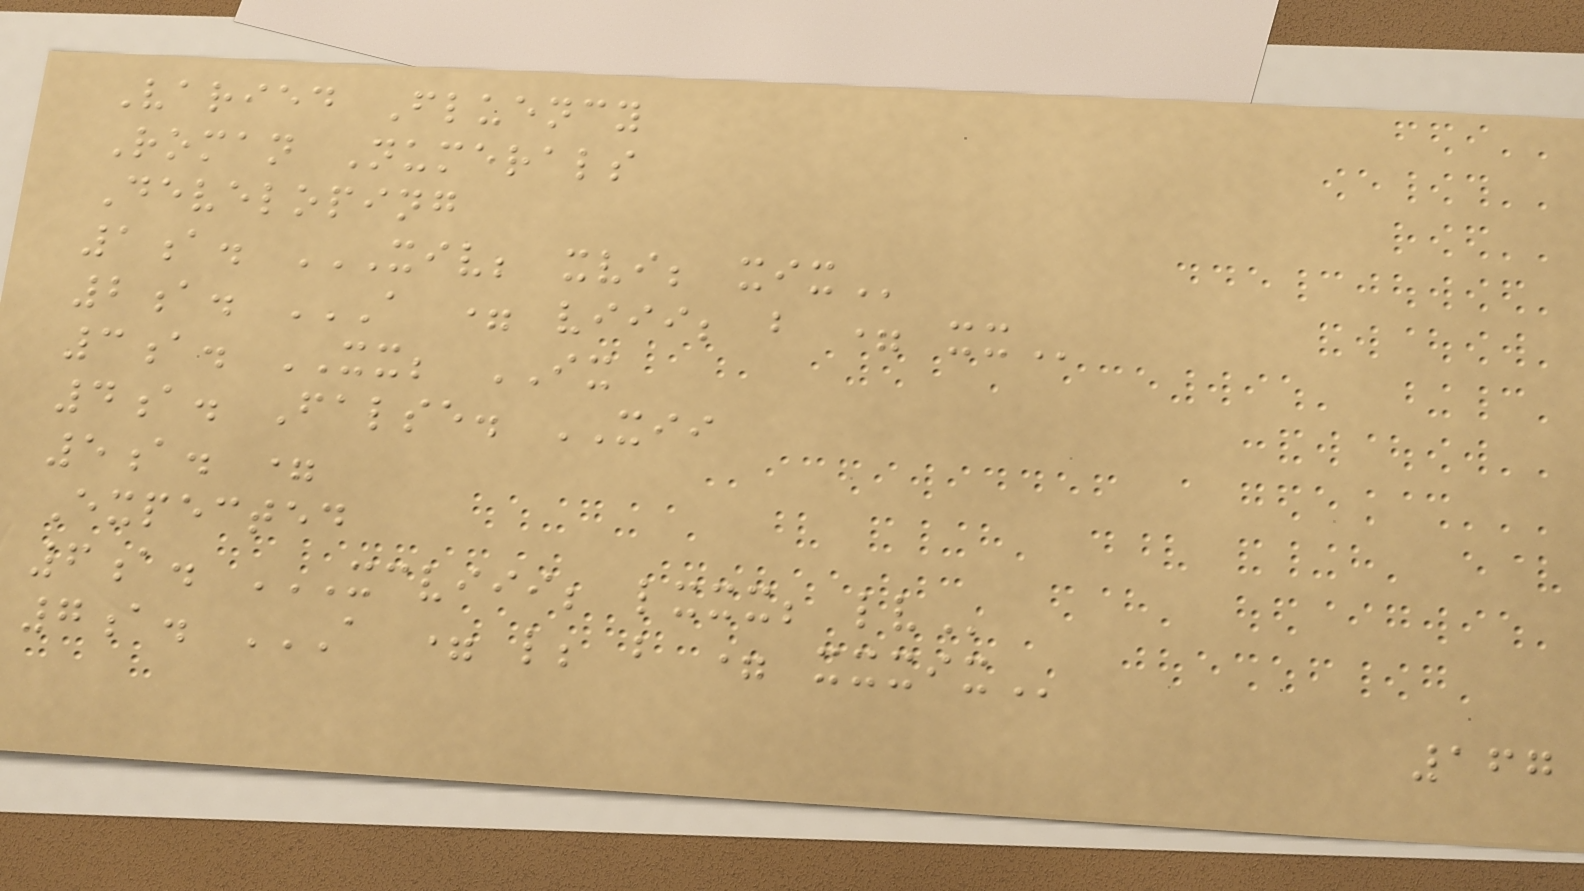Varied Fluency
Roman Numerals
Developing
1a. XIV; XVI; XIX
2a. A = VIII; B = XX
3a. XX; IX
4a. False. XII
5a. =
Expected
6a. XCVIII; LXXX; LV
7a. A = L; B = XXXIX
167
